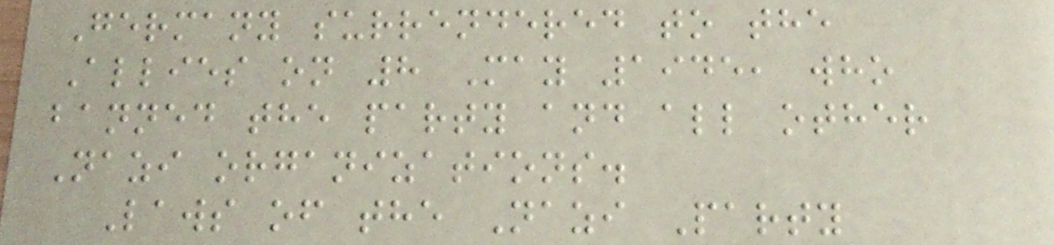Germany surrendered to the
Allies on 8 May 1945, who
banned the party and all other
Nazi organizations.
Laws of the Nazi Party
